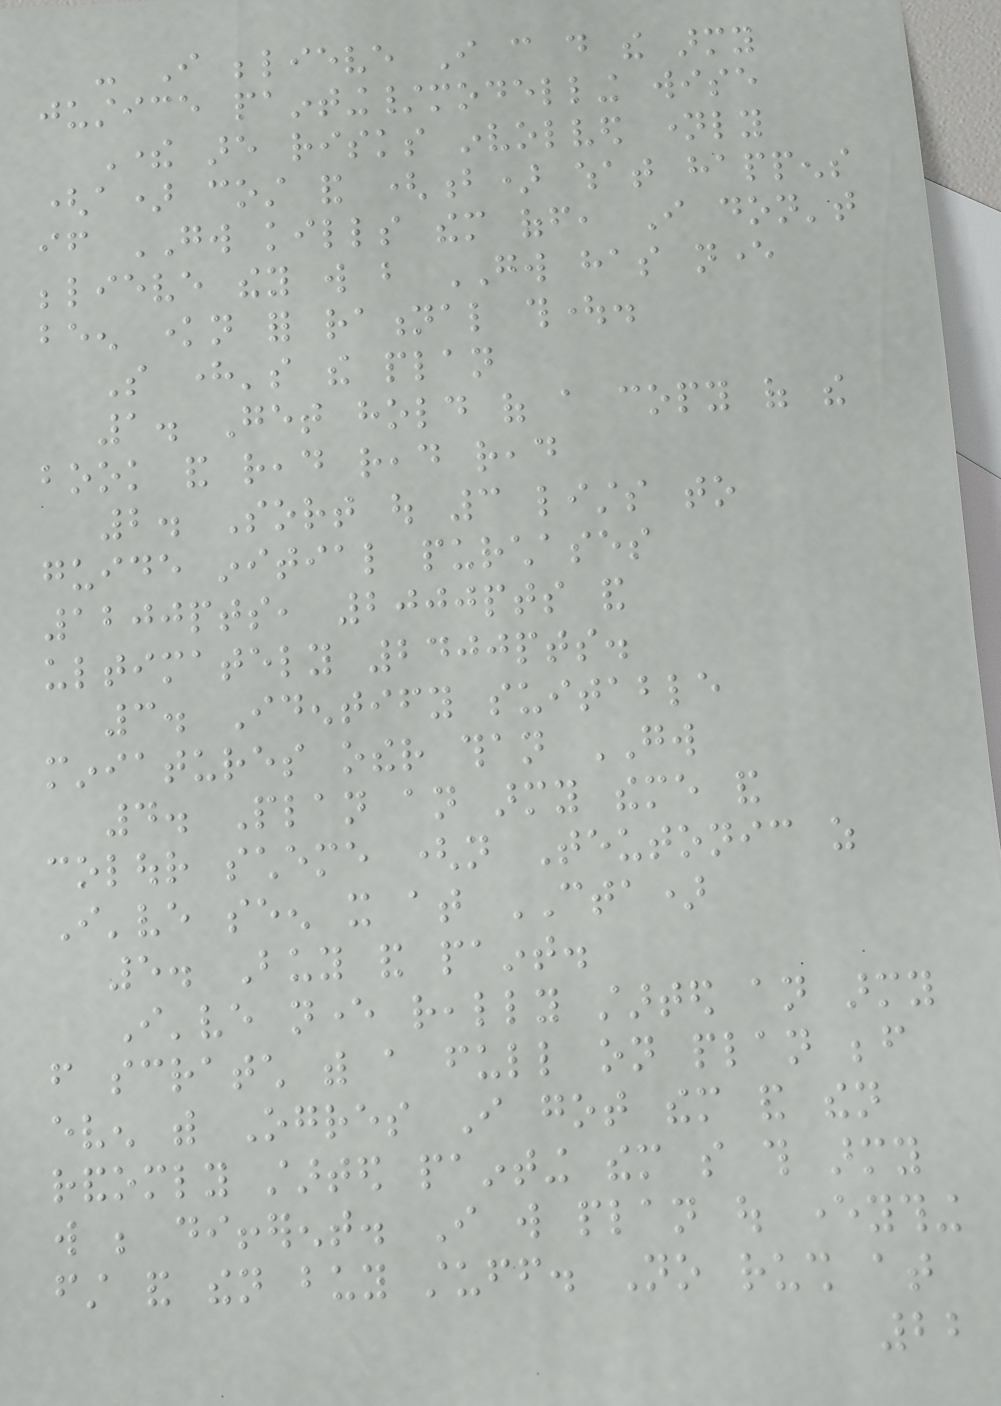- I believe I can do the army
justice painting/modelling wise
There are risks involved namely
(a) cost and (b) what happens
if GW kills them off, I don't
believe they will but GW has never
been known for rational thought.
So here's the plan
1. Get hold of a copy of the
book and read read read
2. Sort out 3 lists to
guide initial purchases
1200pts, 2000pts and
ultimately 2400pts.
3. Identify suitable
miniatures other than GW
4. Plan an army theme and
colour scheme (not Teutonic as
I've seen it at CTA)
5. Buy and paint.
I've never really started an army
from scratch with a full on plan before
even with Ogres I got them and then
randomly started painting them so this army
will be different. I will plan out everything
first and then buy stuff. No rush at
22
